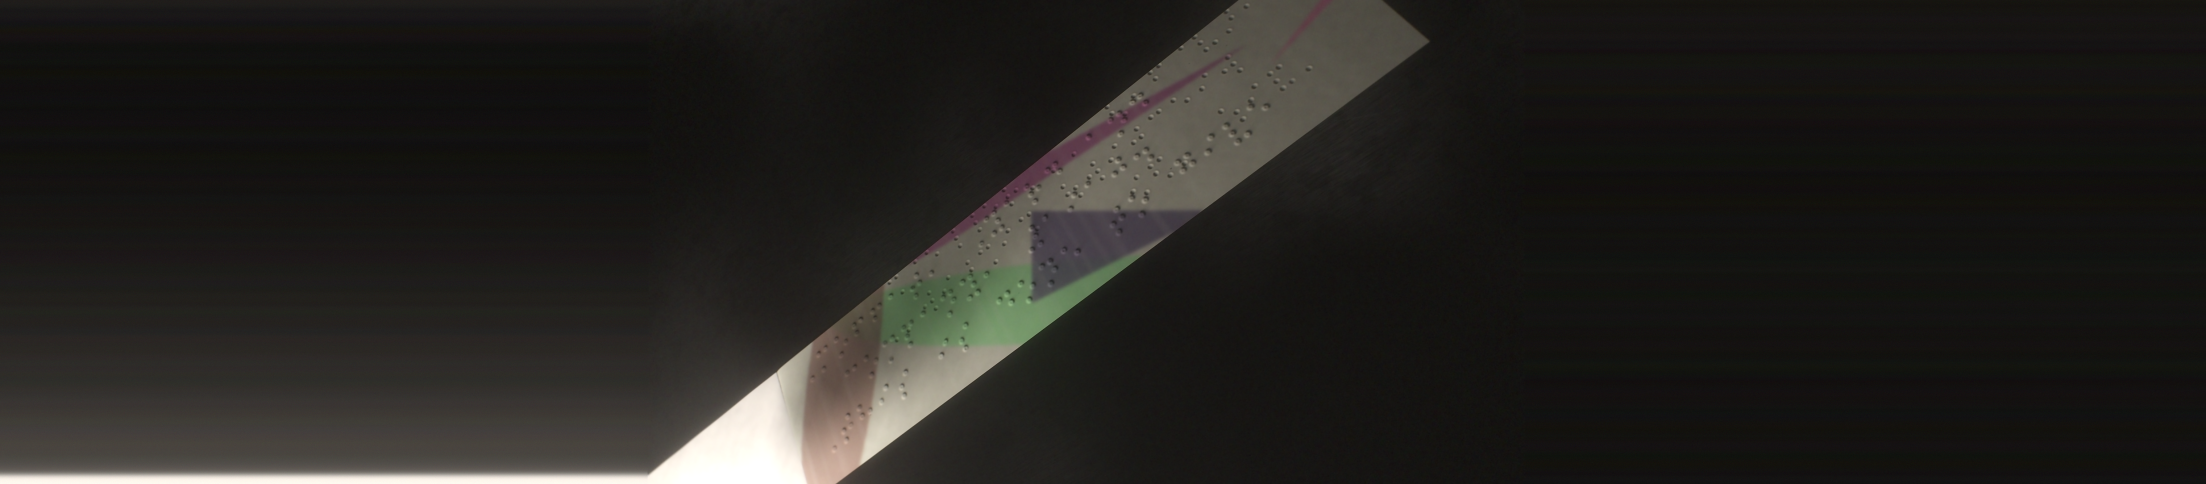Moffat, Yard and
company, 1910.
This is done to give
